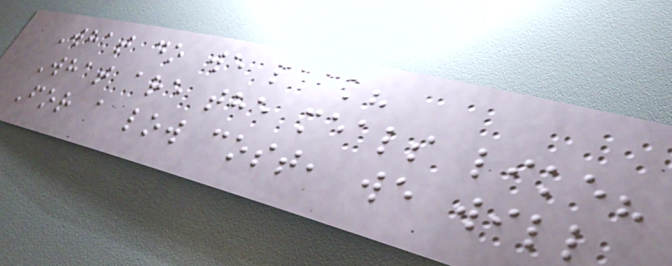What do we pack?
What are the meals like?
For a low cost, we will
